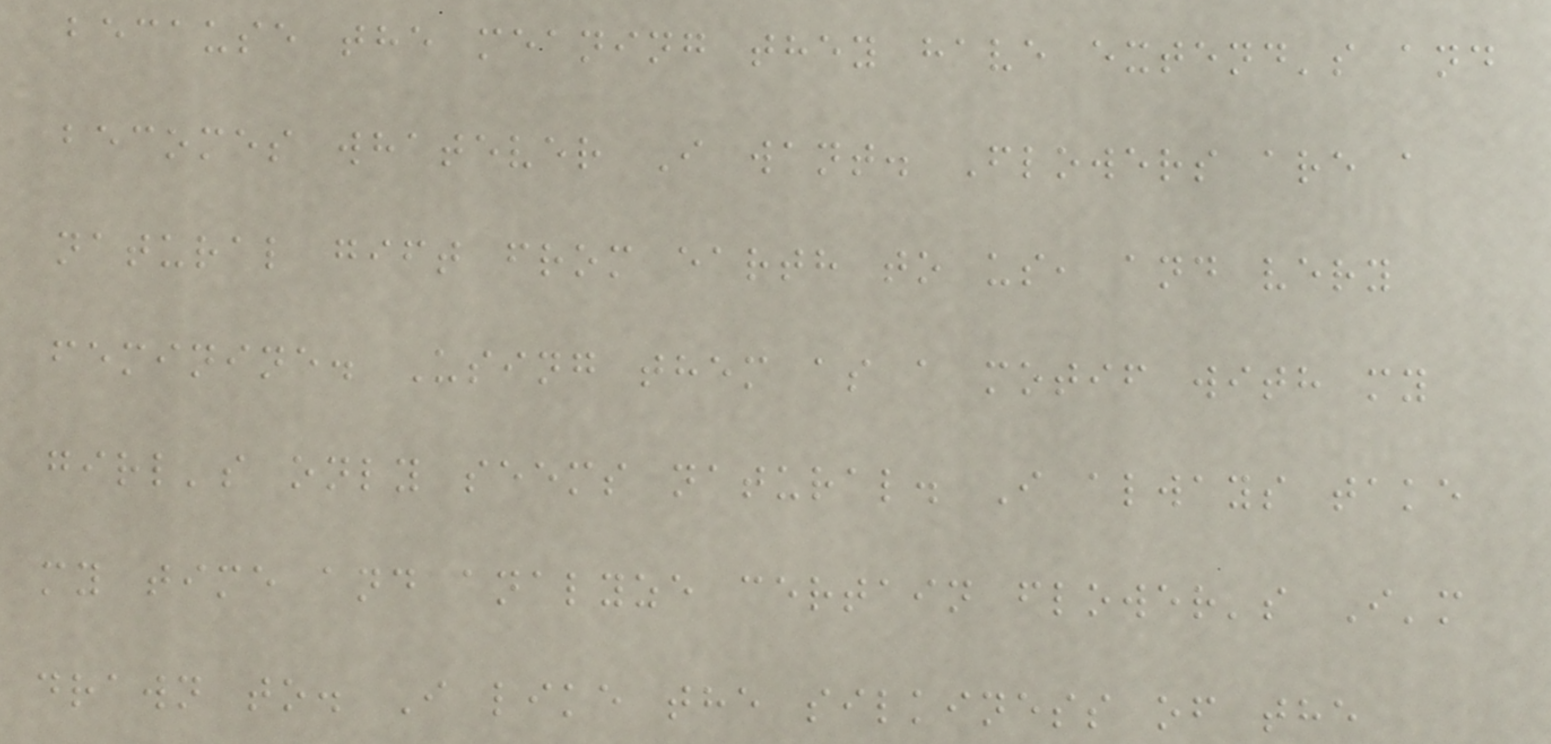because the meaning they have extend's and
becomes whatever I want. Flowers are a
natural gift from earth to us, and very
feminine. Using them as a motif with my
girl's only seems natural. I always take
my time and analyze certain flower's I'm
drawn to. I like the silkiness of the
